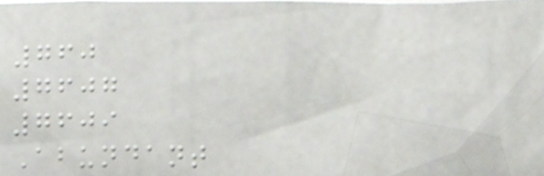760
7607
7609
Abundant
